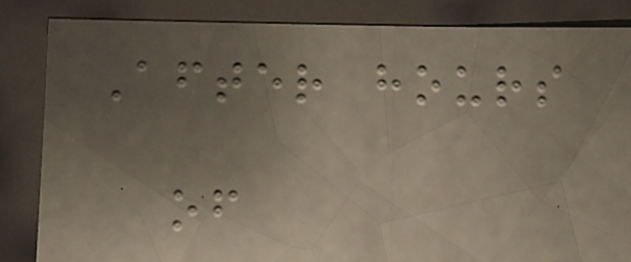After hours
of
